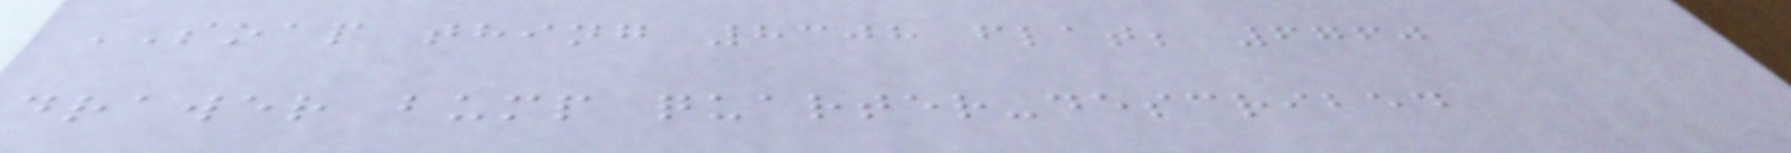SOAP thing 8308 flat; 6760
drawer bump quarter-described
